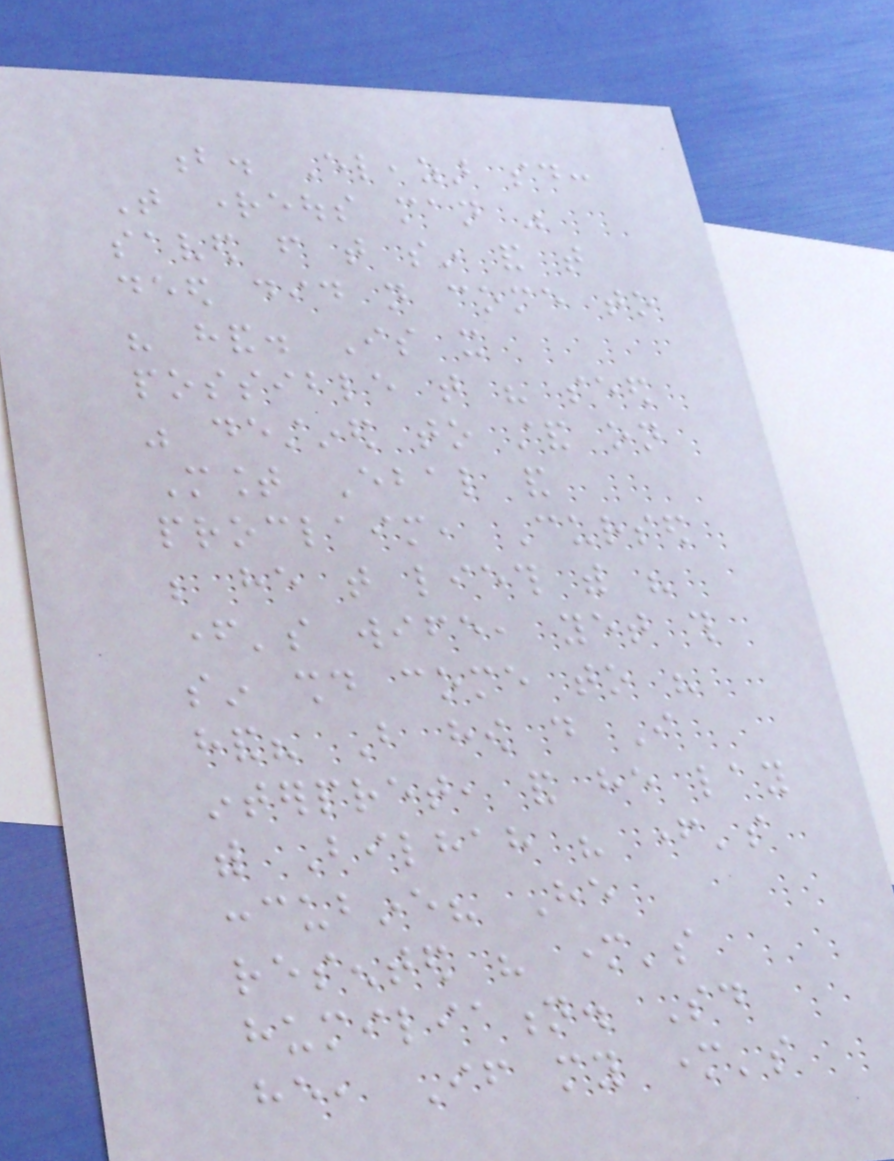b. Eleazar said:
That righteous man was
saved from that sin and that
deed did not come to
his hand. Is it
possible that his seed
was destined to stand on
Mount Ebal and
proclaim, Cursed
be he that lieth with his
father's wife, yet this
sin should come to his
hand? But how do I
interpret, and he lay
with Bilhah his father's
concubine? He
resented his mother's
humiliation. Said
he, If my mother's
